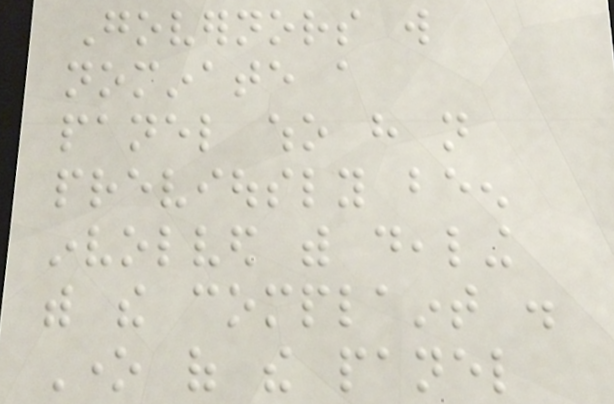Governors will
nominate a
panel who have not
previously been
involved with dealing
with the complaint .
One of the panel
